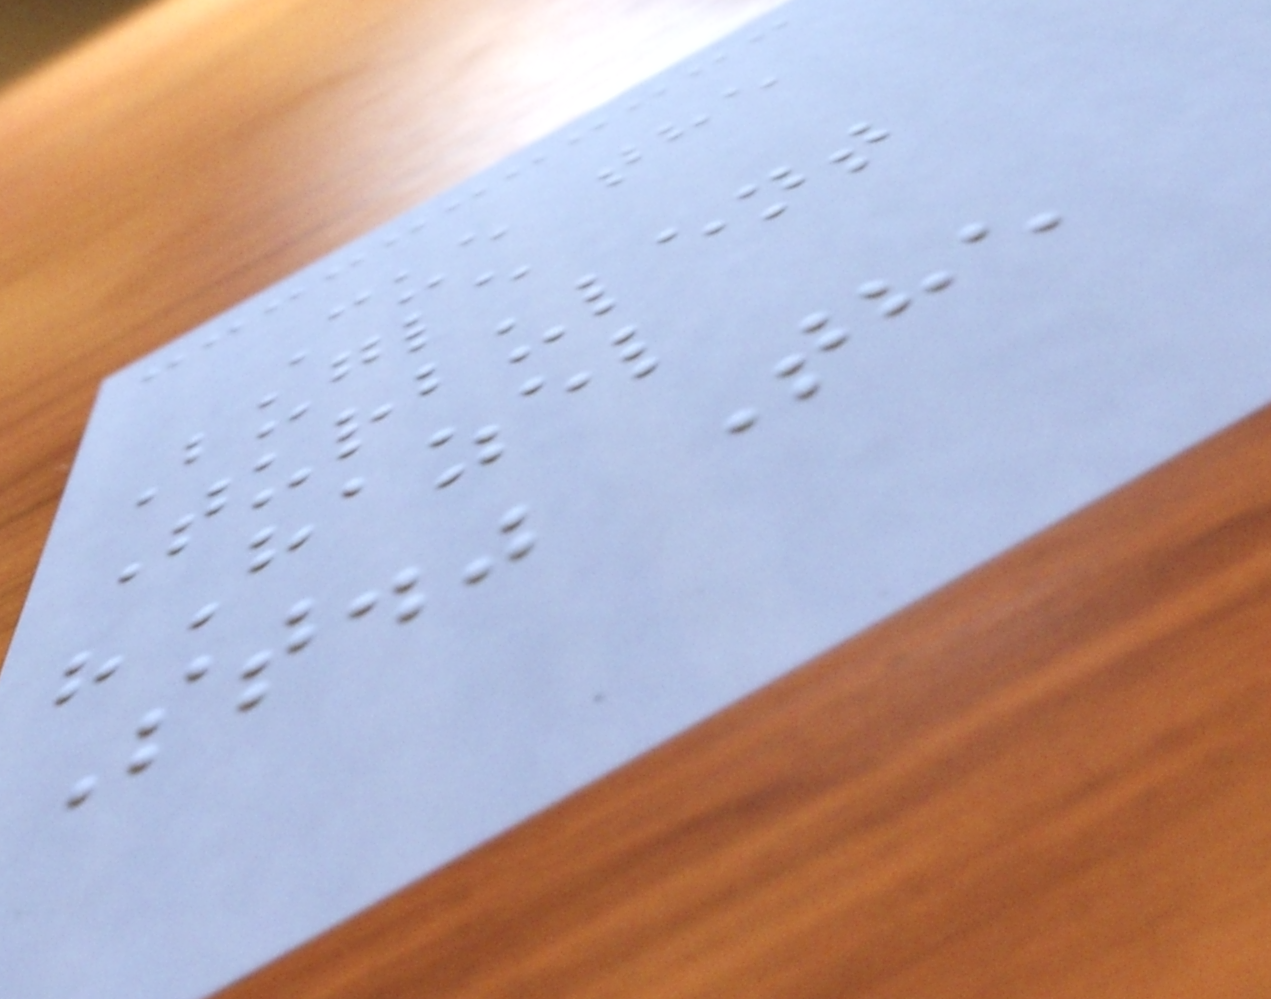Cue the
Bugle
Turbulent
"Hazel
St." The
